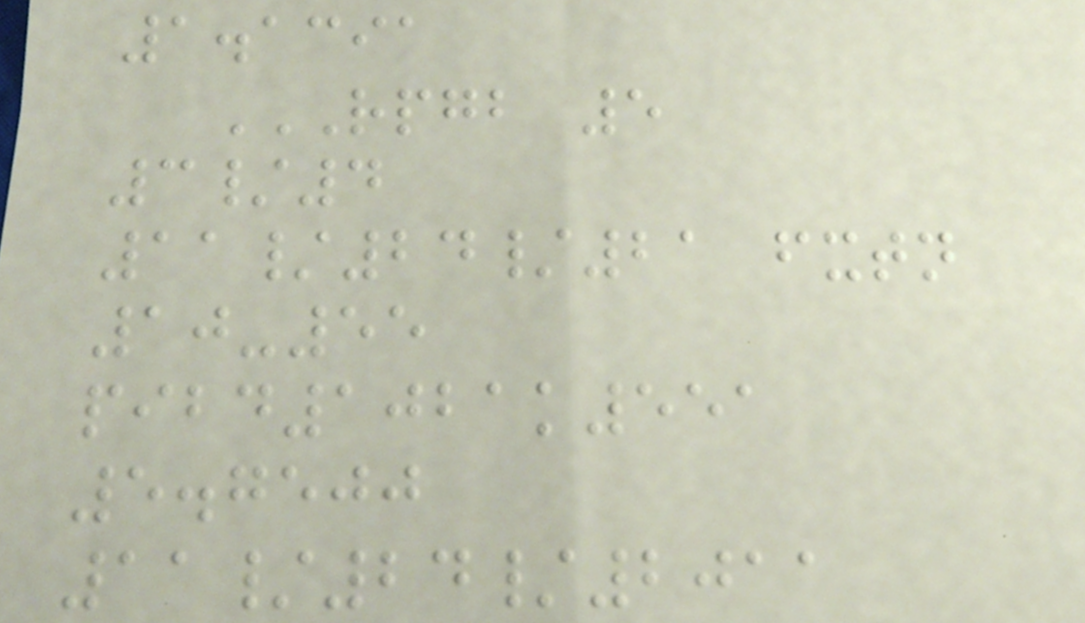1.1391
RPGB 5
3/4
11/24/21 FXTN
10-55
PIBD1021K551
5.7500
11/24/2011
